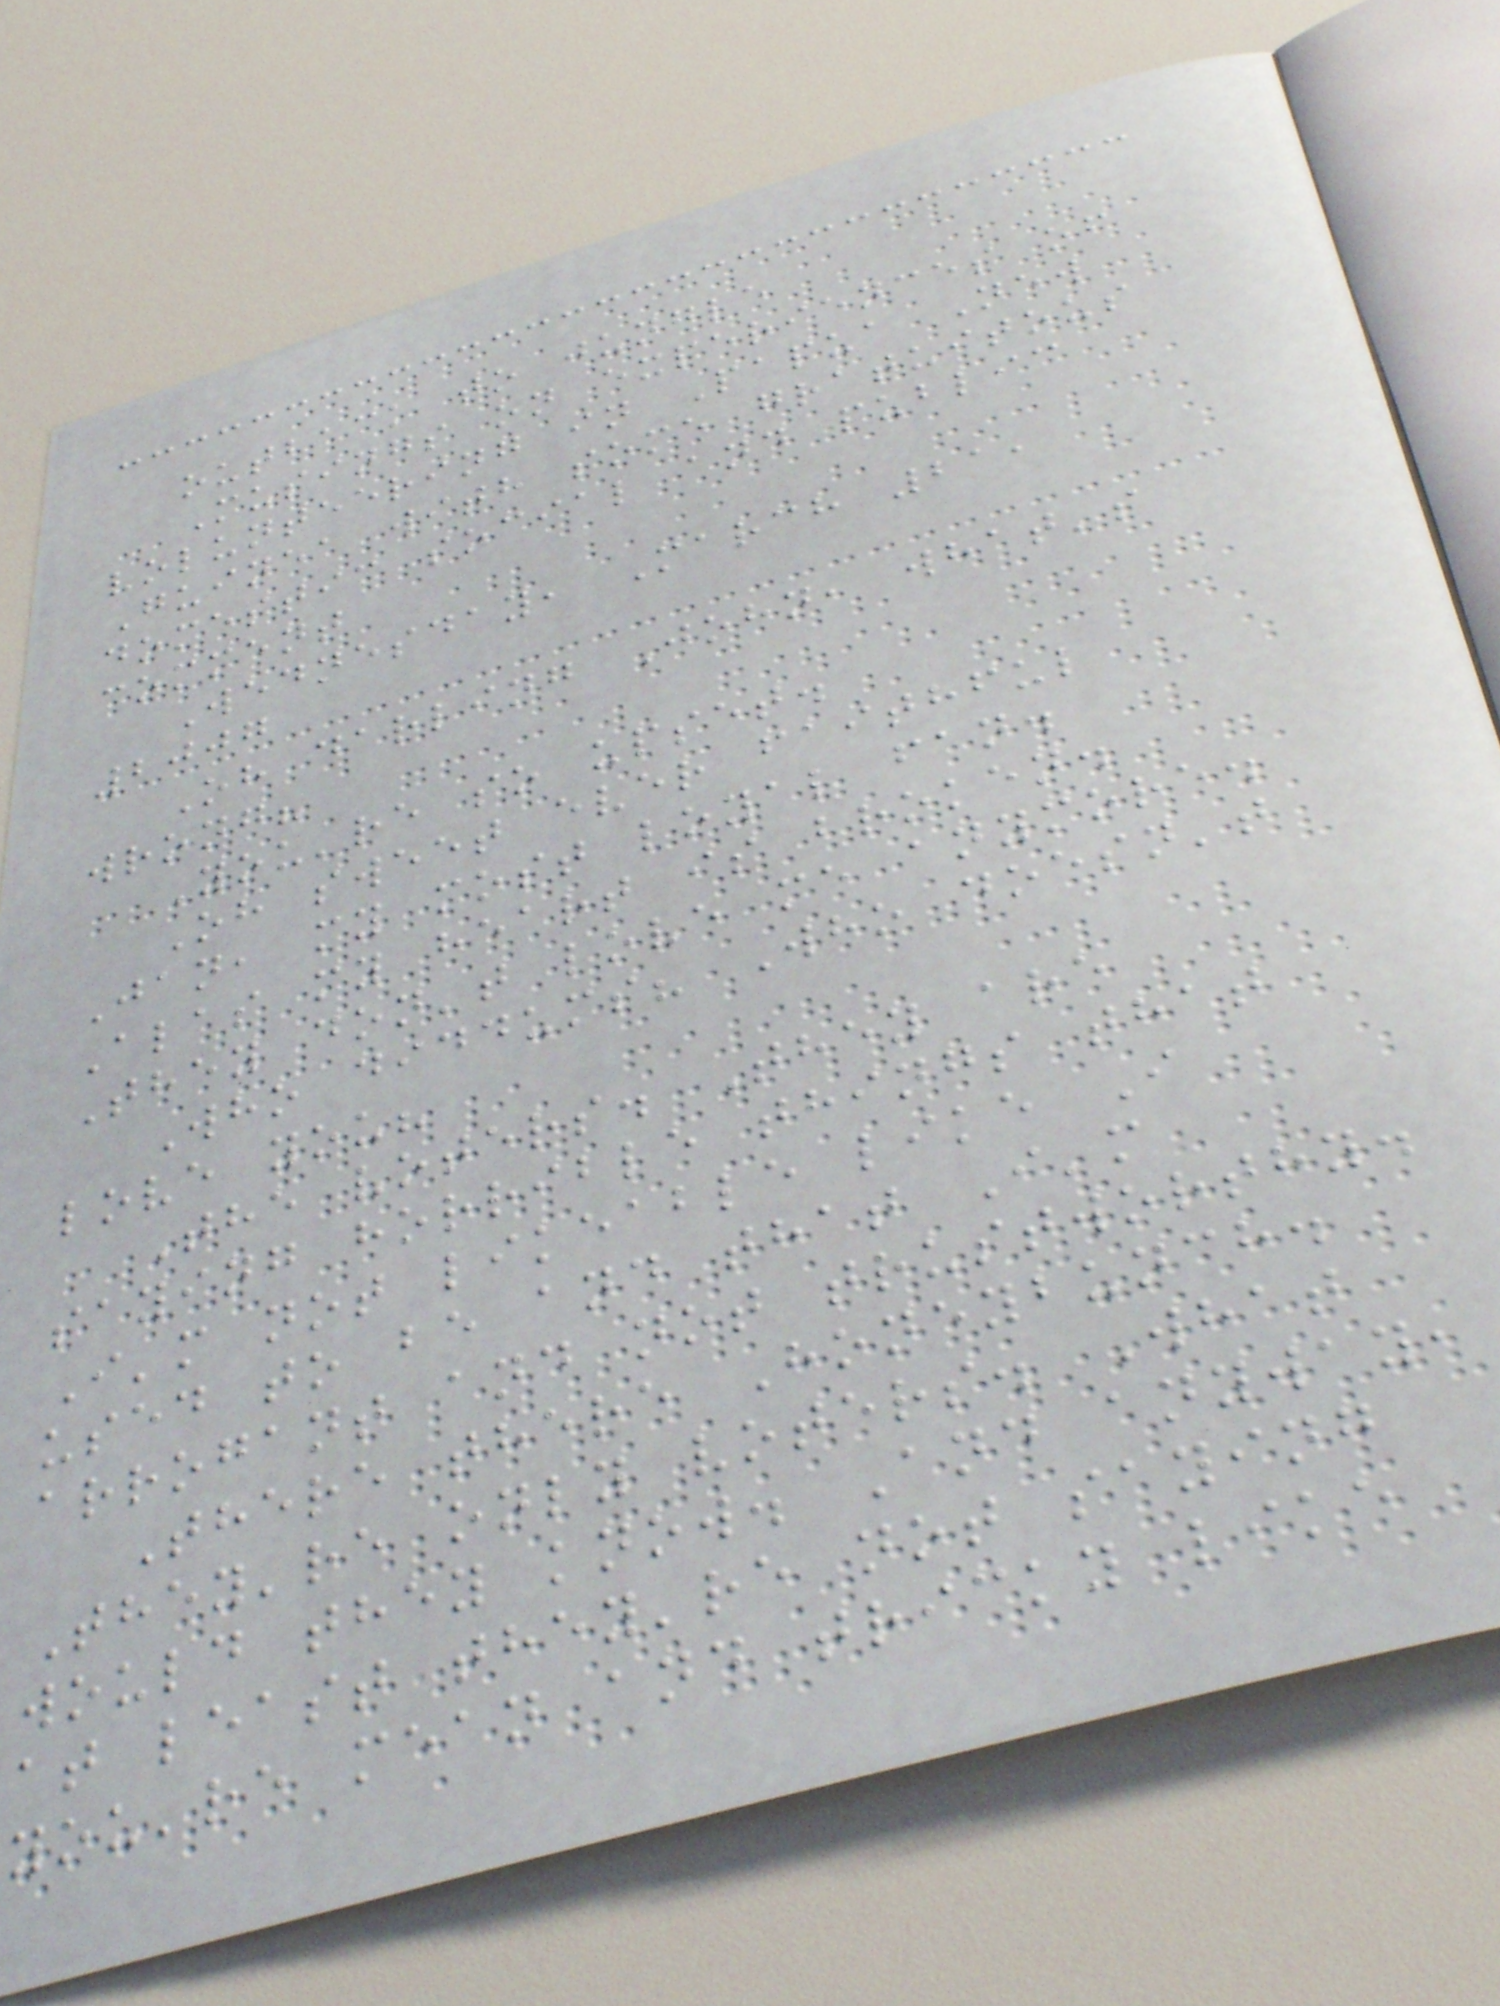outback to jungle
Musings on experiences of
volunteering in Papua New
Guinea with some gratuitous
domestic social and public
comment
Wednesday, March 21,
2007
Oh darling John, what's
wrong?
You're so upset.
Oh sweet ever faithful
Jan, my most loyal fan.
Alas my heart is broken.
They don't love me anymore.
Who diddums? Who doesn't
love you?
The voters. They are
saying horrible things that
I'm not likeable like I
used to be and that I'm
arrogant and not trustworthy.
There there Honeybunch.
They're only voters. What
would they know. And anyway,
at least they're not saying
you're mean and tricky like
